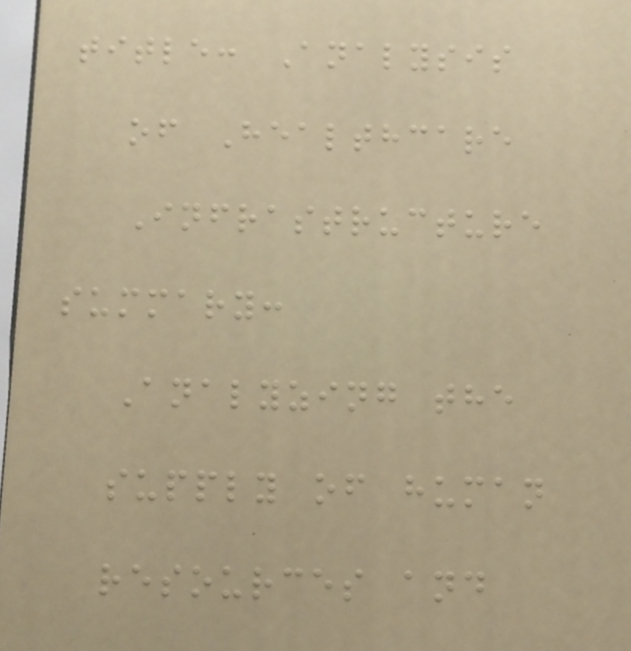title: Analysis
of Healthcare
Infrastructure
summary:
Analyzing the
supply of human
resources and
